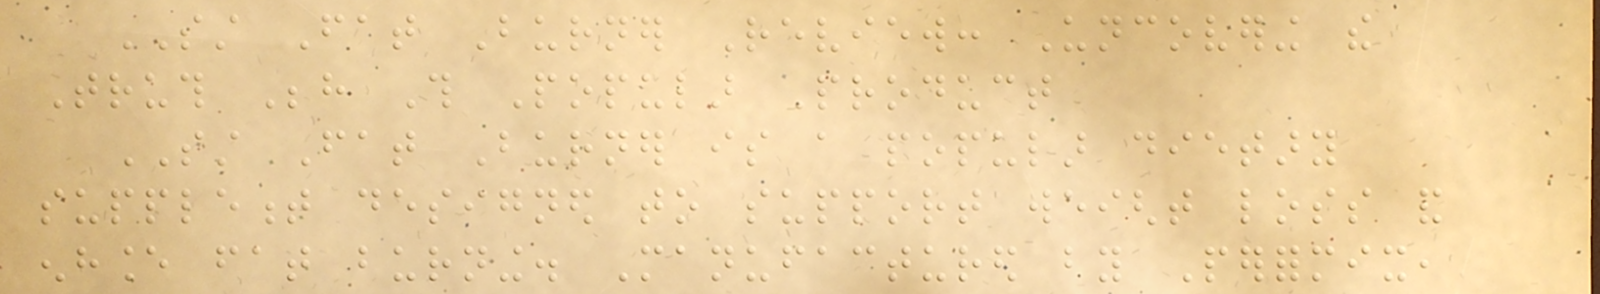SST Fat Burner Review: Uncovering the
Truth Behind This Popular Product
SST Fat Burner is a popular dietary
supplement designed to support weight loss and
enhance fat burning. Manufactured by Performix,
